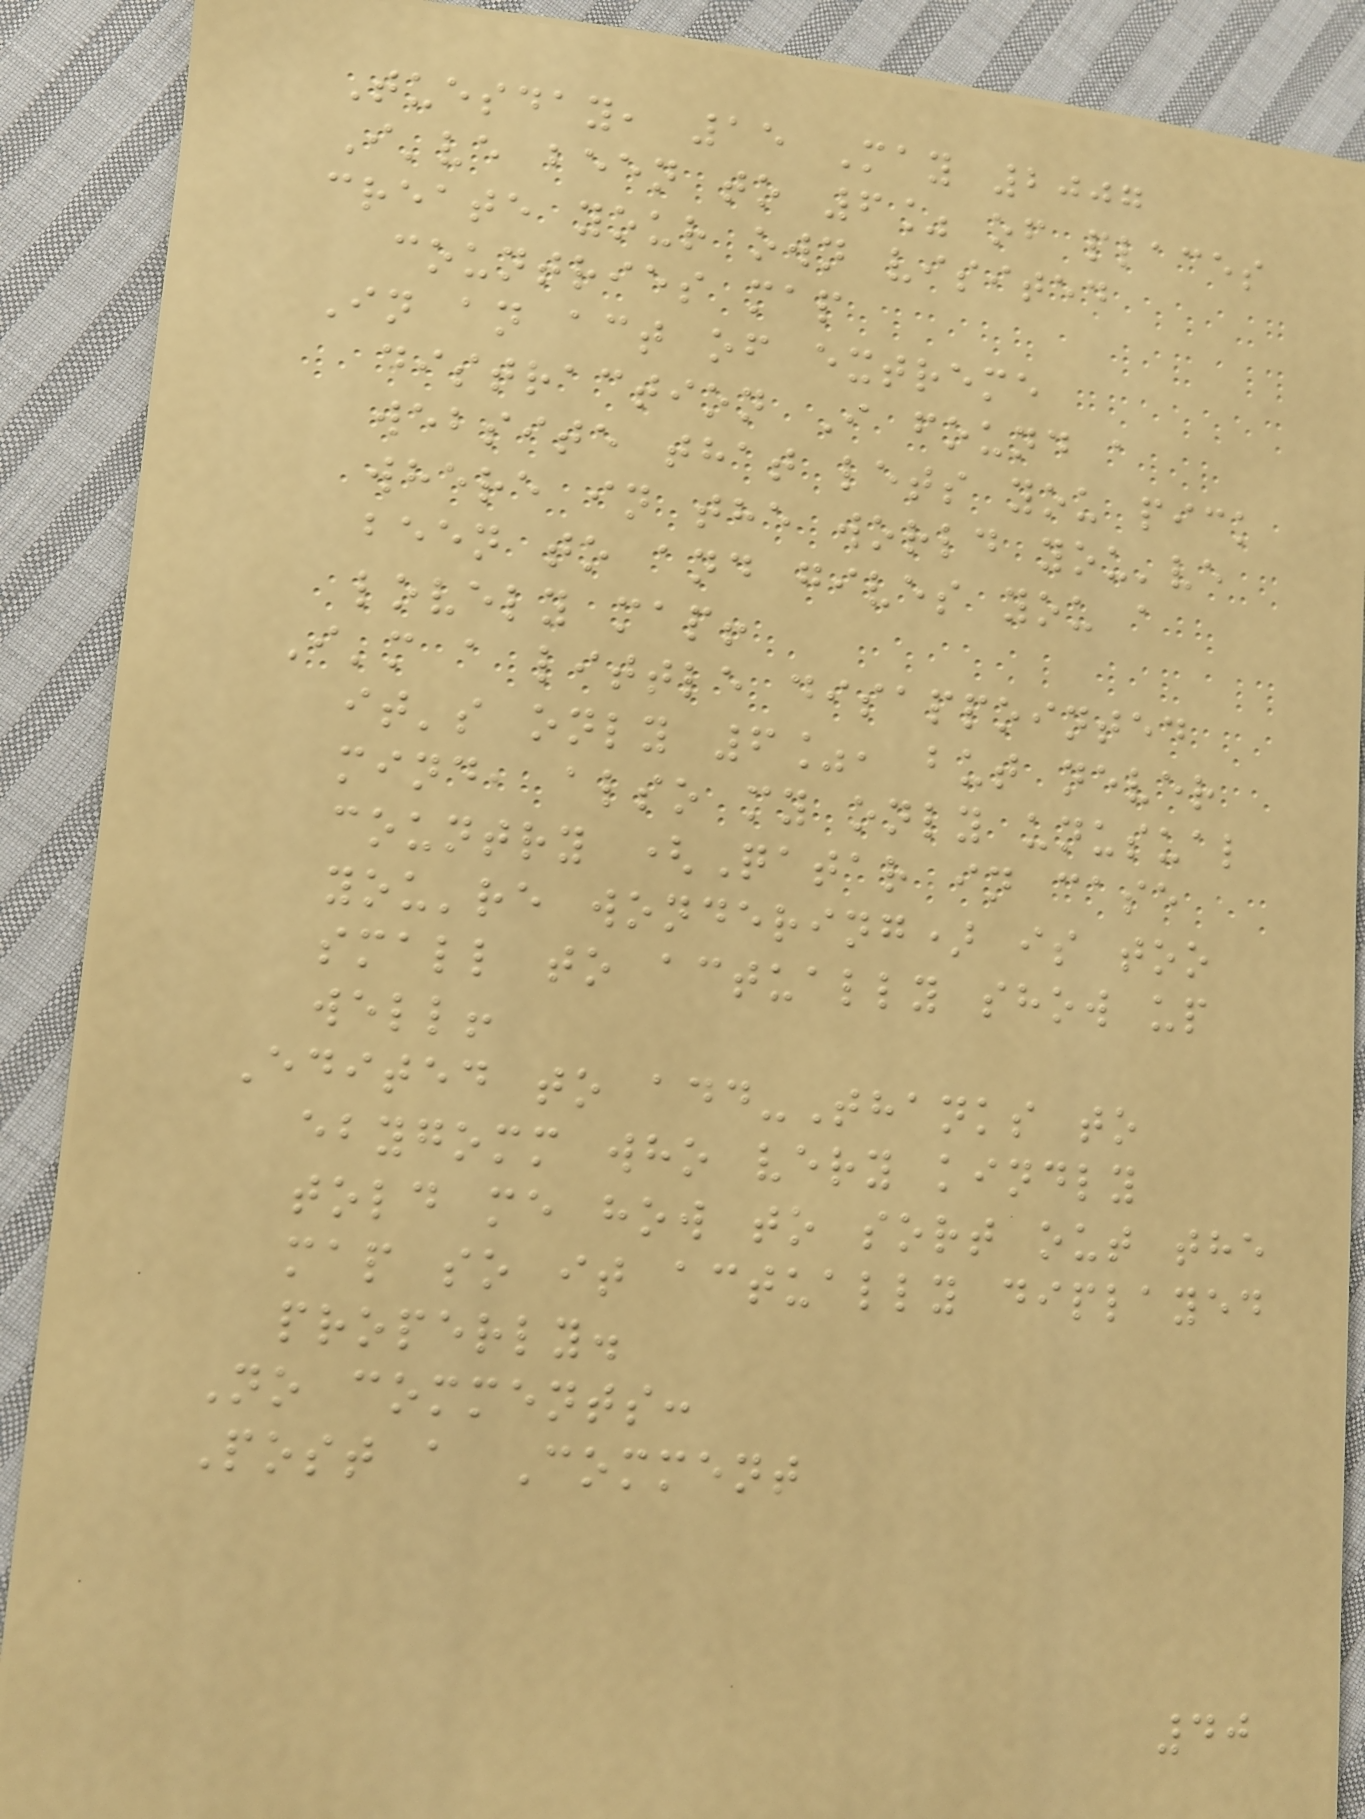Tuesday, 15 May 2007
I've been to 6% of places
create your own visited
countries map
In an act of extreme
distraction I found a
website that lets you pick
where in the world you've
been to and gives you a
lovely map!
I'm a little disappointed
it's only 6%, but never
mind, also my only unusual
country (Qatar in case
you're wondering) is too
small to actually show up
well!
Edited to add-Thanks to
ebygomm who very kindly
told me how to sort out the
map so it actually diplayed
properly.
No comments:
Post a Comment
40
